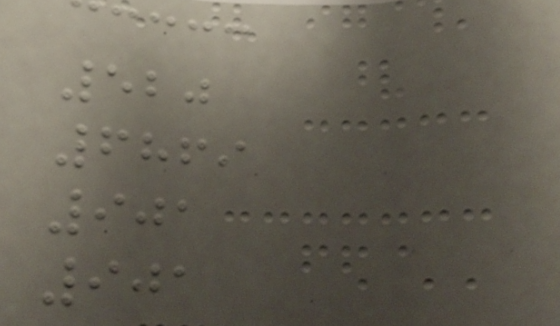520
6869
901
901
